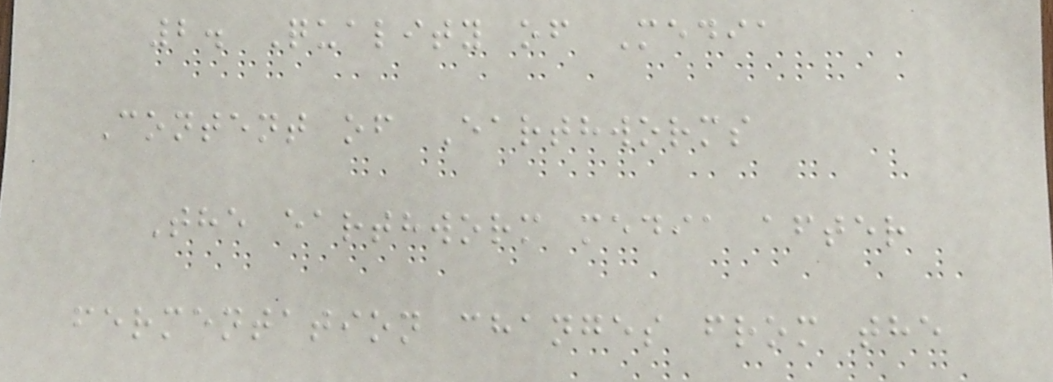2. Quality of Media
Content of Earthworms
The earthworm media after
fermentation changes from the
